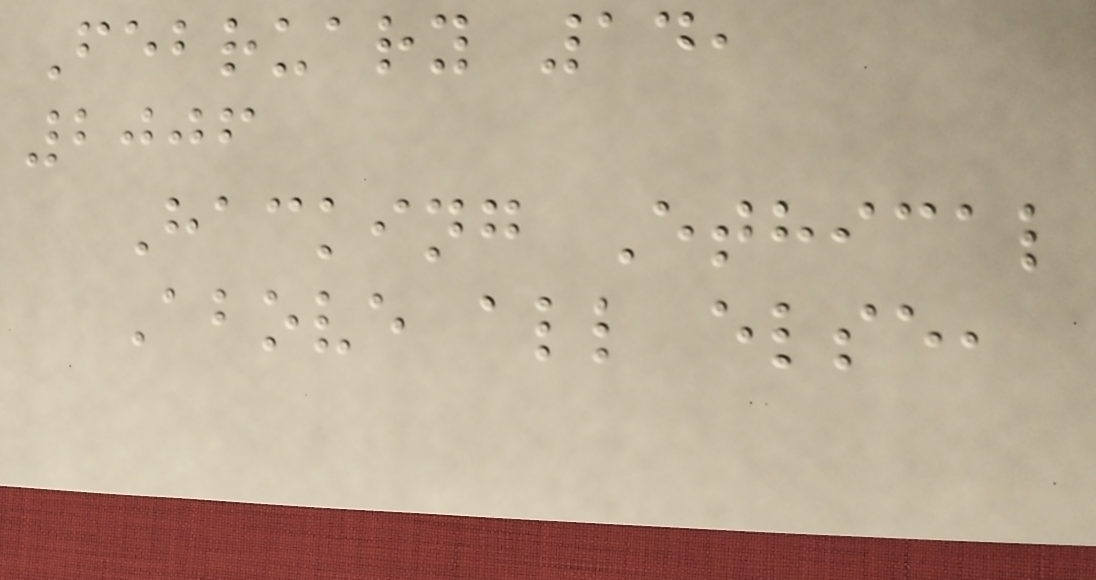February 14,
2006
Hacking Ethical
Above all else,
